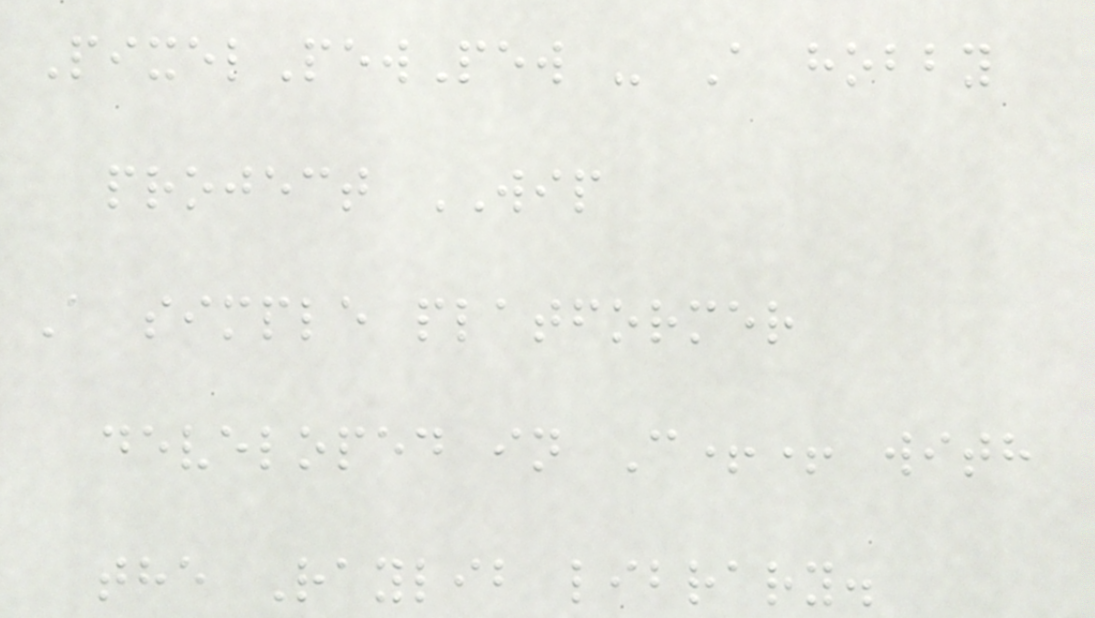PixelPewPew - A hobby
project WIP
A simple platformer
developed in C++ with
the Raylib library.
